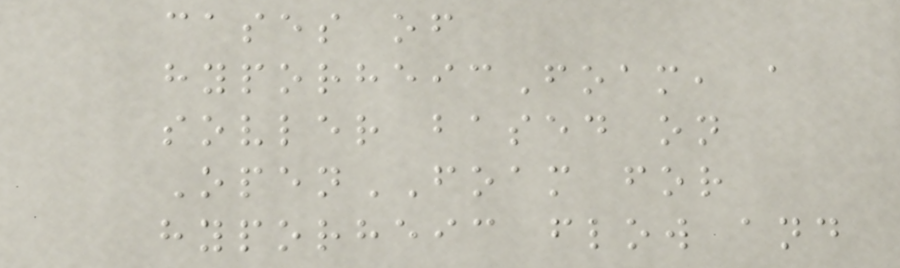cases of
hyporheicFoam, a
sovler based on
OpenFOAM for
hyporheic flow and
